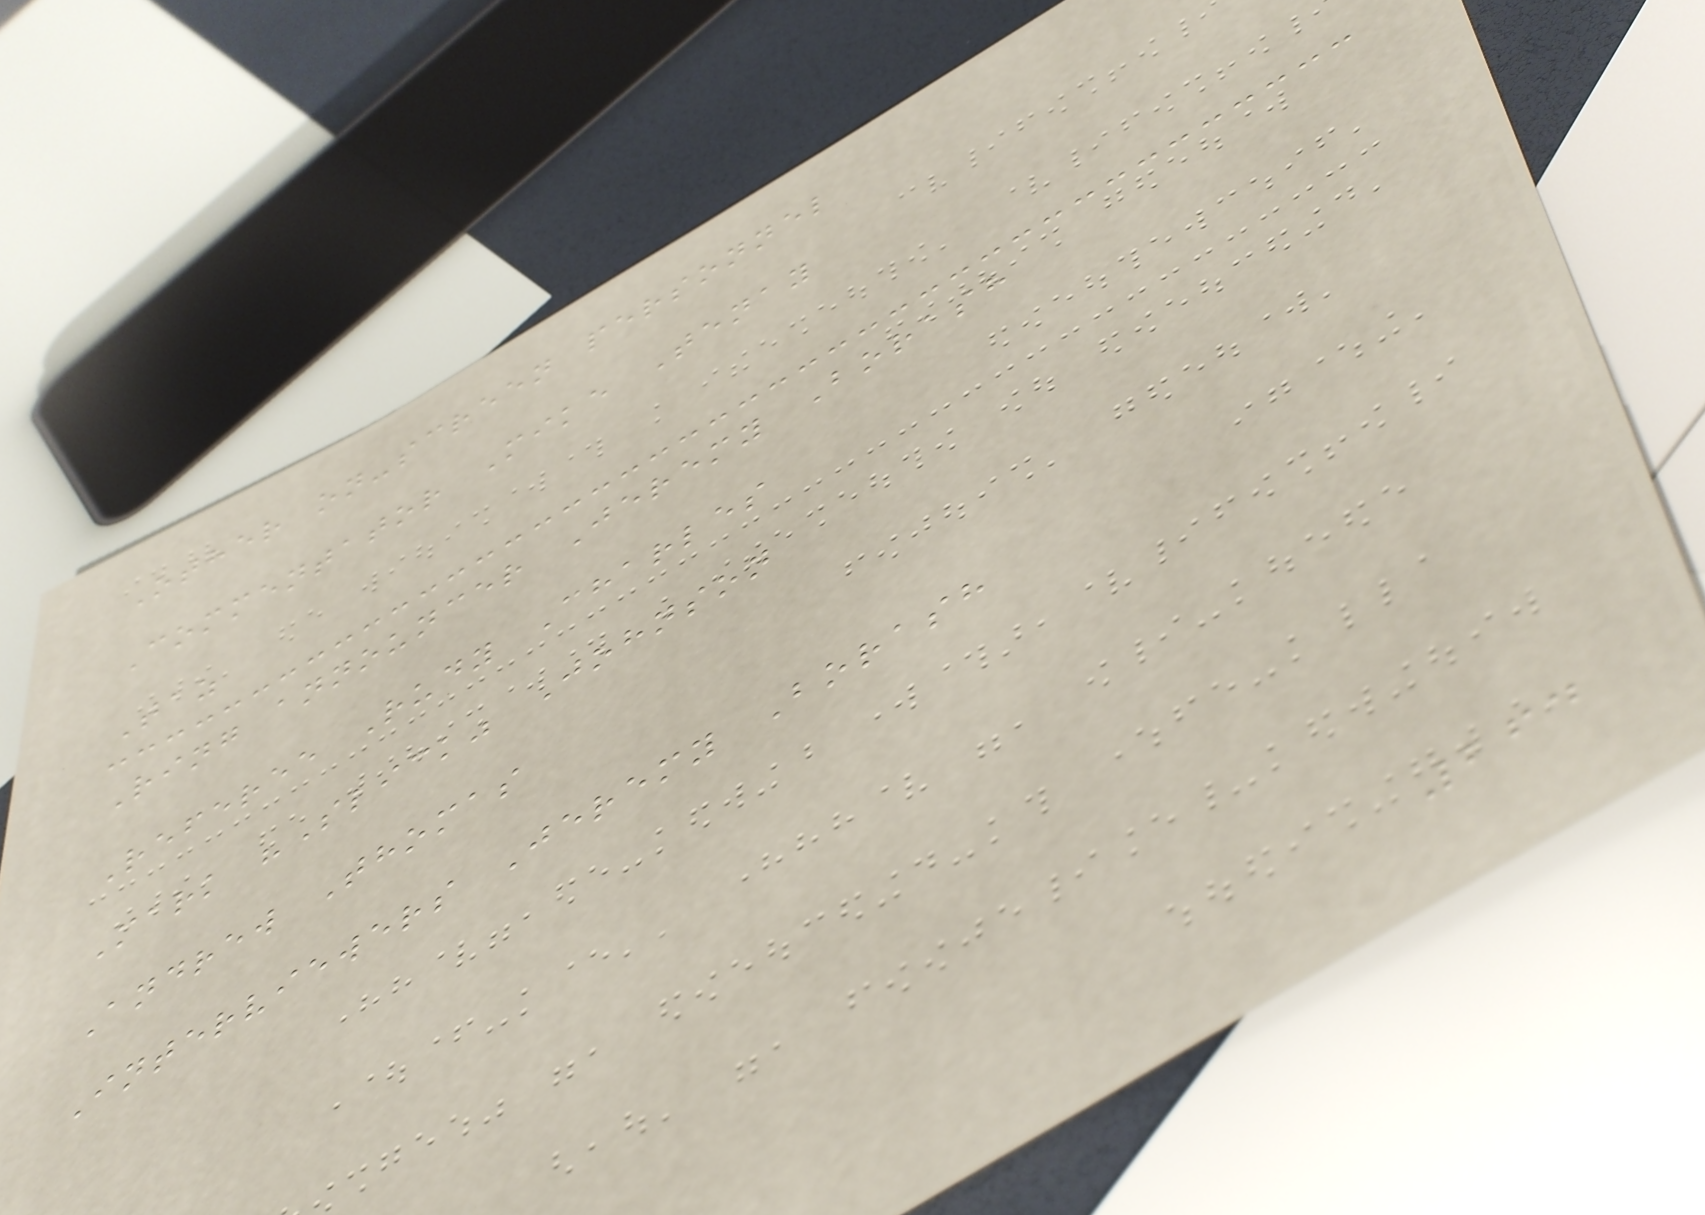Other on-screen personnel
Commentator Mike Tenay
Taz
Ring announcer Jeremy Borash
Referee Rudy Charles
Mark "Slick" Johnson
Andrew Thomas
Interviewers Jeremy Borash
264
